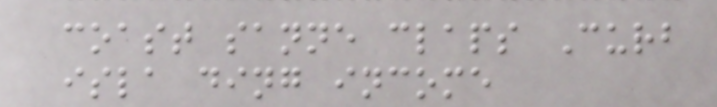coast sanne claps Curb
isla ding income
